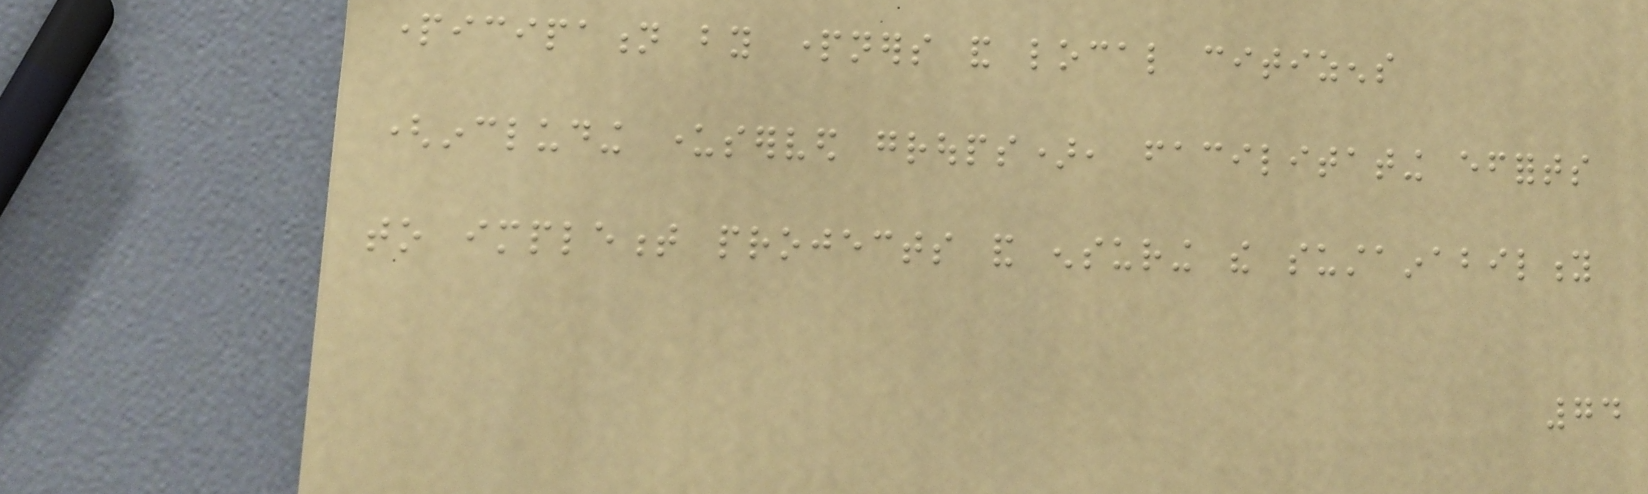participation by partners and local citizens
(including underserved groups), facilitating efforts
to implement projects and ensuring the sustainability
74
